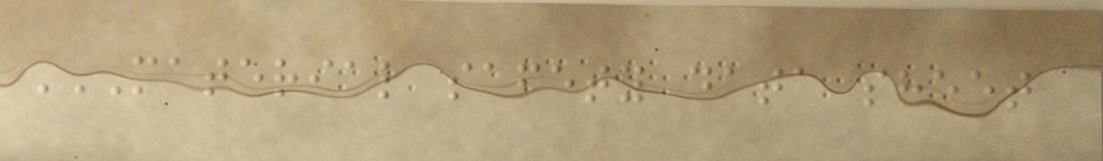MATERIAL SAFETY DATA SHEET
